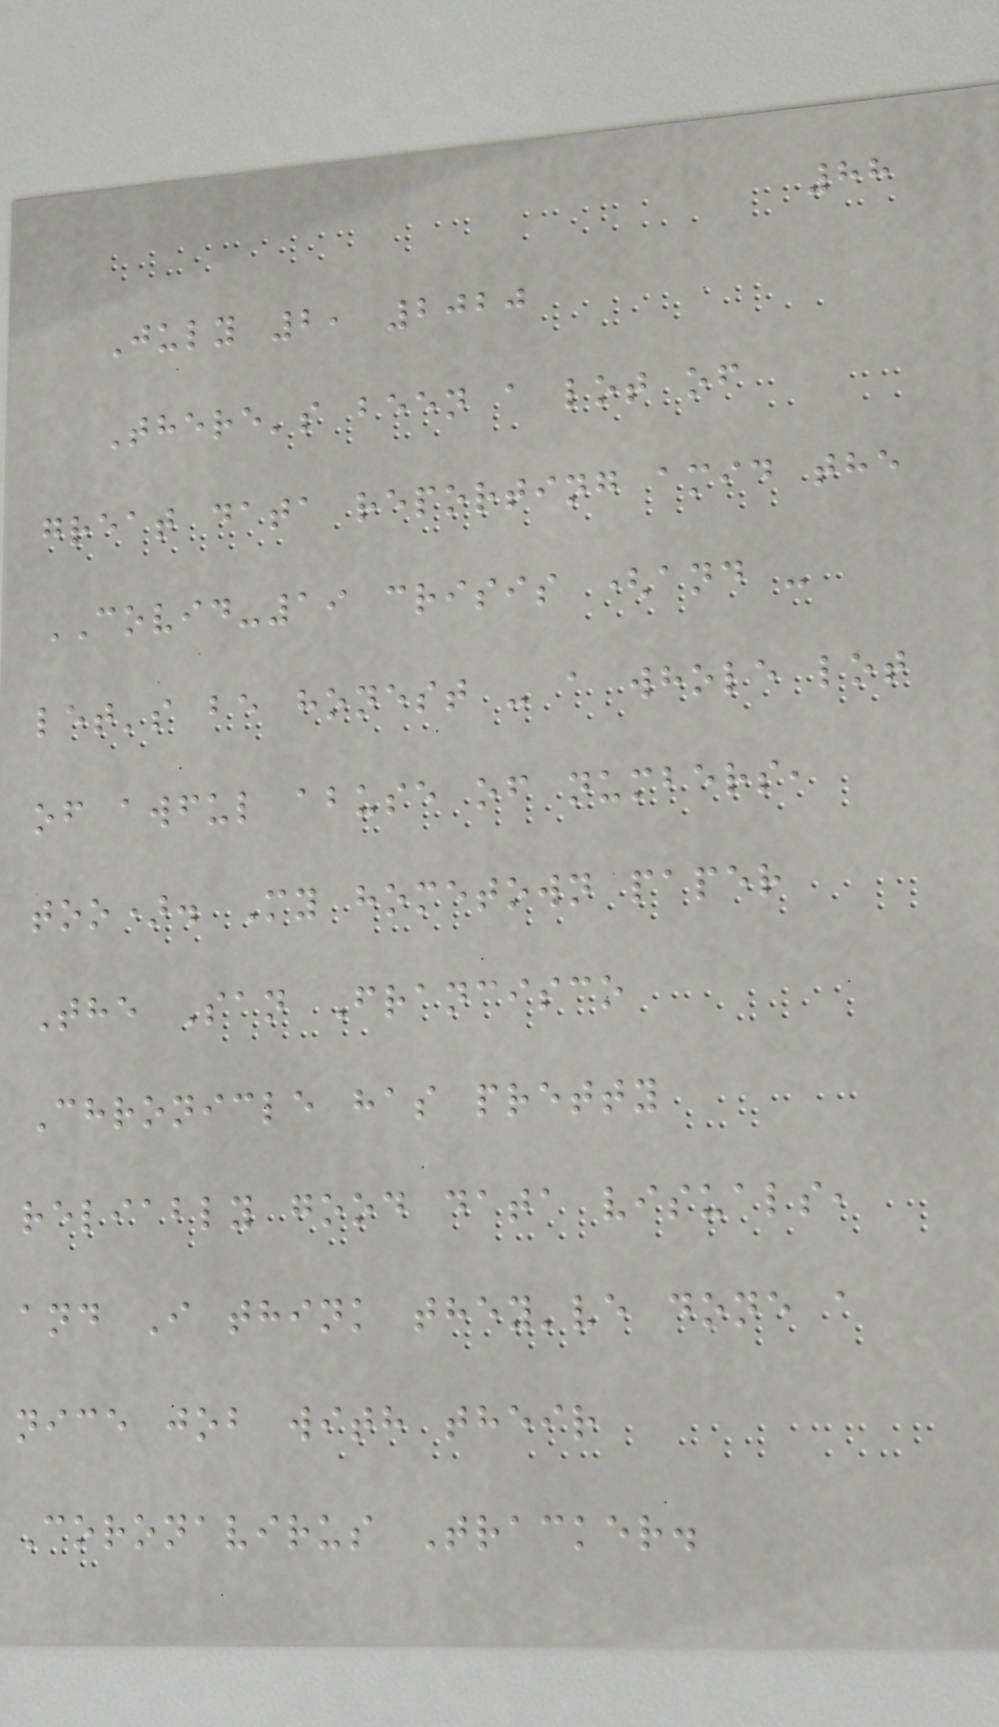88
July 2, 2020
There's been a lot of
great data reporting amid the
COVID-19 crisis (and -
let's be honest - a whole lot
of awful abuse of numbers,
too). My hometown paper
The San Francisco
Chronicle has pretty
reliably good data visuals,
and I think they've done a
nice job with their
Coronavirus Tracker.
